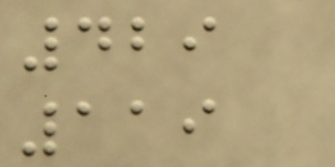429
119
